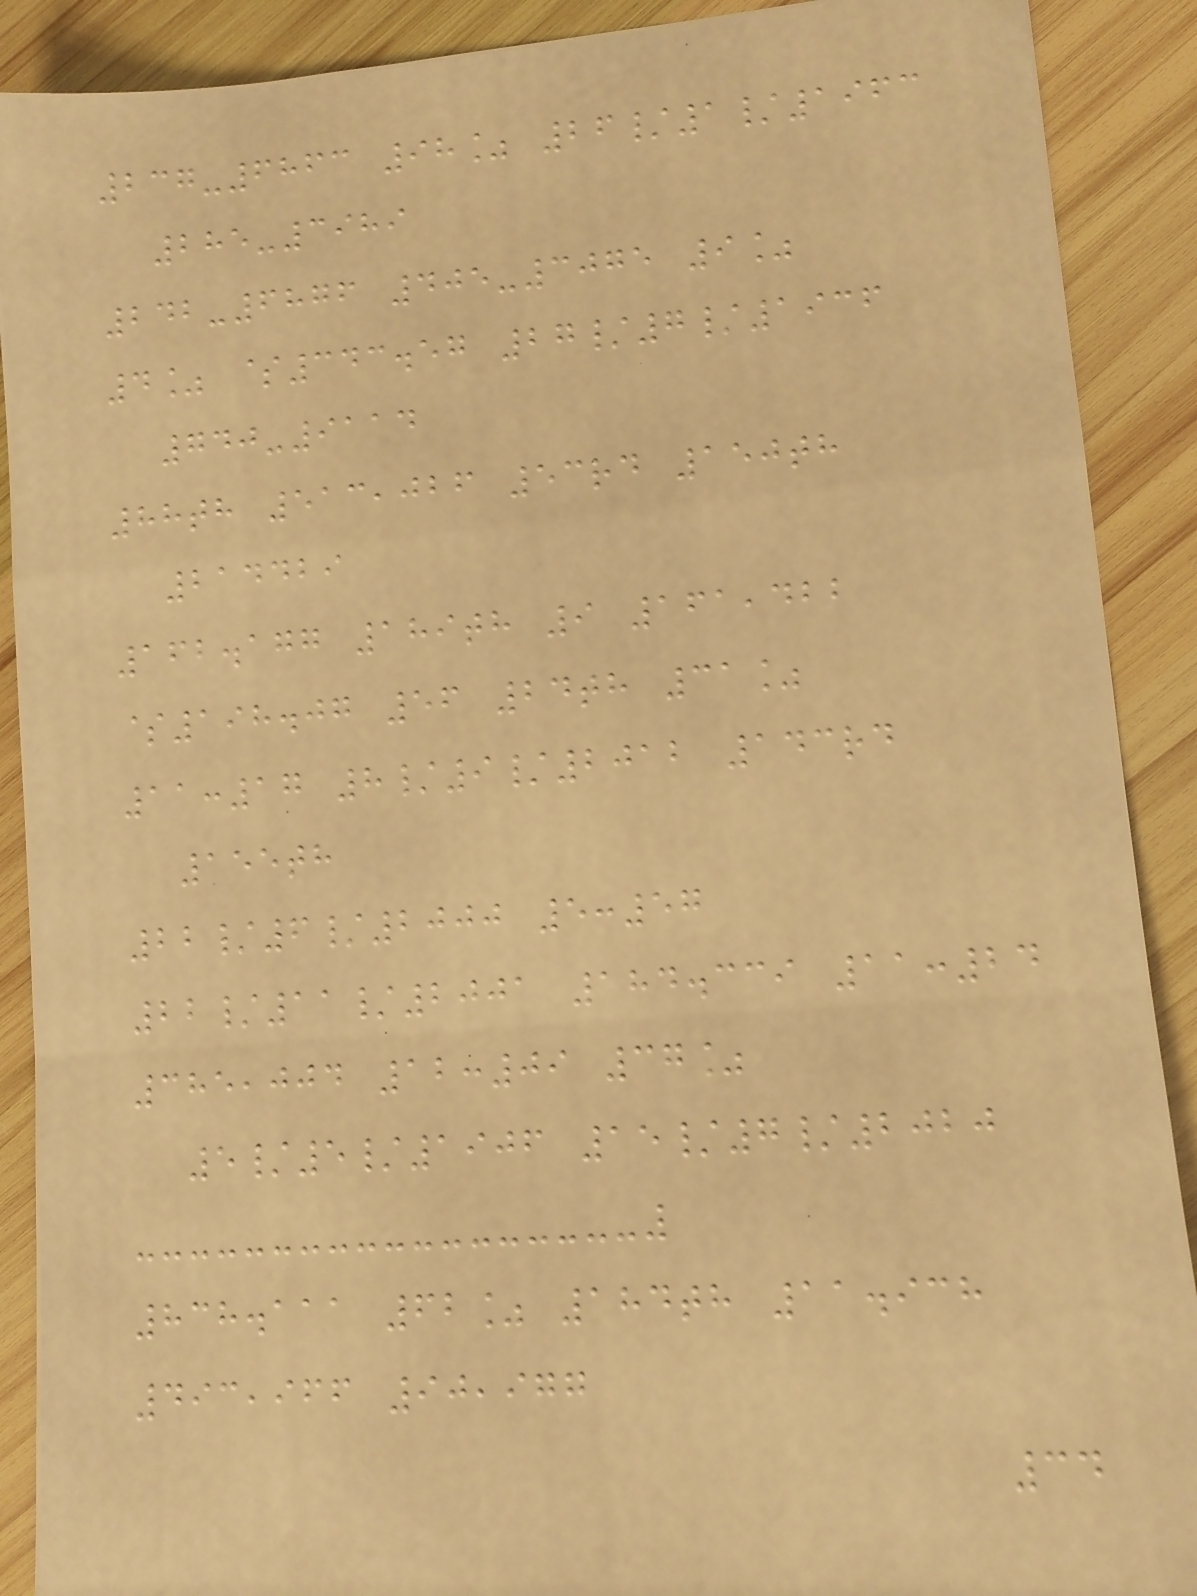237-6863 98% 26/1/1963
285-3989
242-6876 405-3075 9%
4% $343.57 27/7/1936
740-9114
88th 513,026 53rd 150th
214429
162.177 189th 9 161,422
$198.07 56 24th 31%
11:17 8/9/2012 143rd
155th
22/6/2000 5:57
22/11/2001 184.339 11:24
385,004 12:09 37%
5/5/1906 15/7/2020
838.111 62% 184th 11.938
493,966 90,977
34
